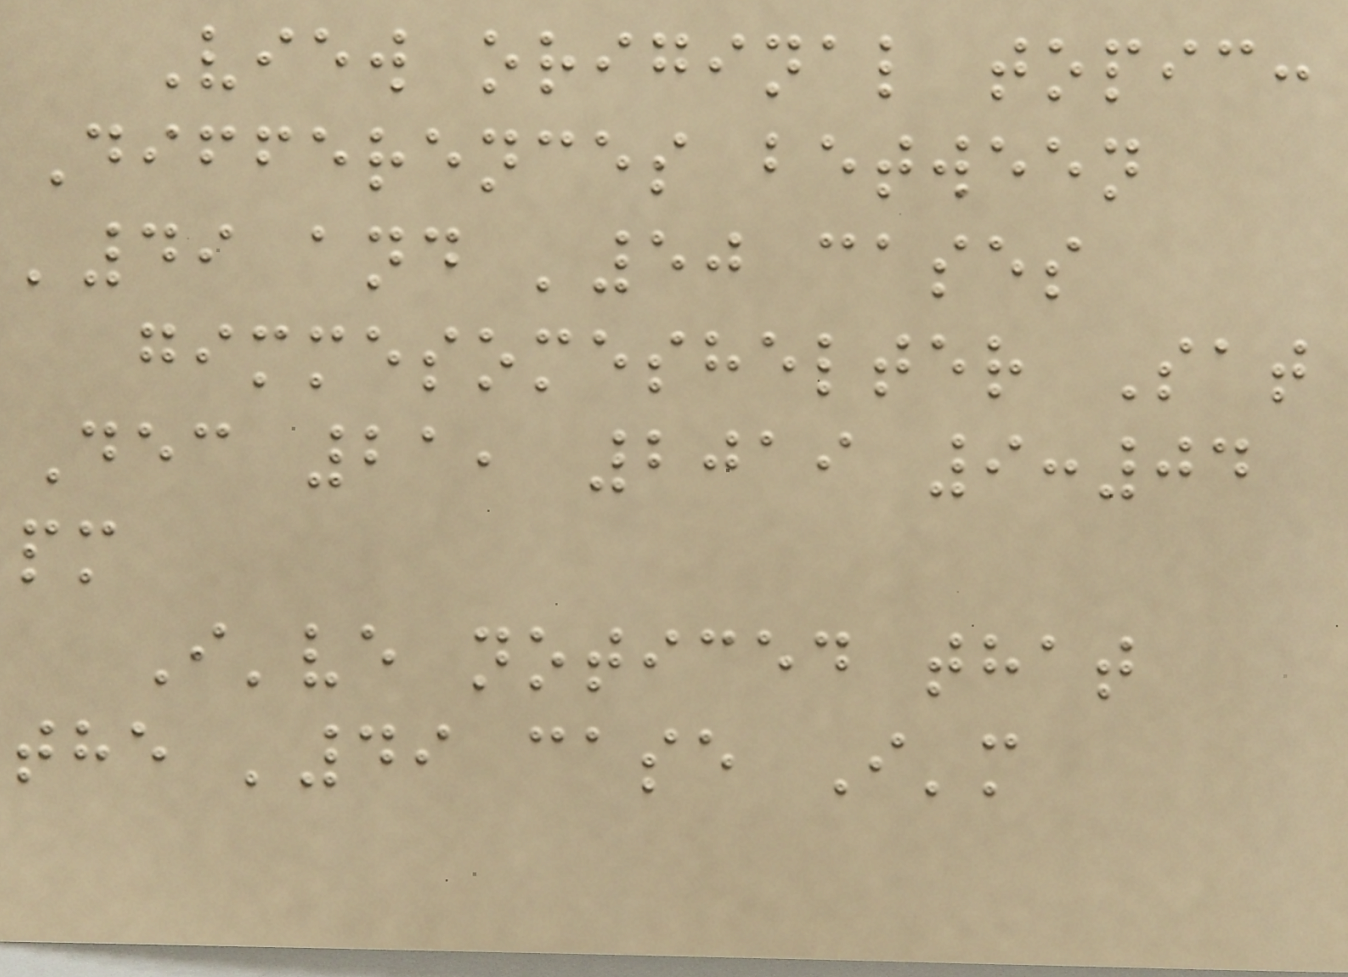View original topic:
Differences between
'49 and '50 cases
gimmesomeshelter Sat
Dec 21, 2019 9:04
pm
I've noticed that
the '49 case I'm
